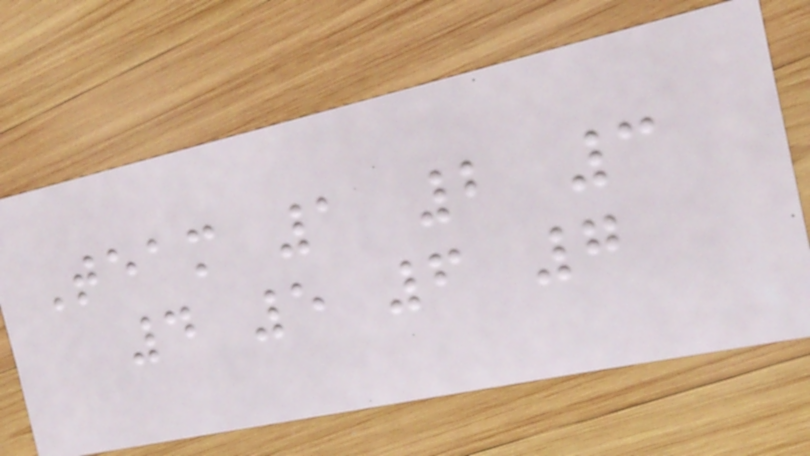Team 1 2 3
4 5 6 7
